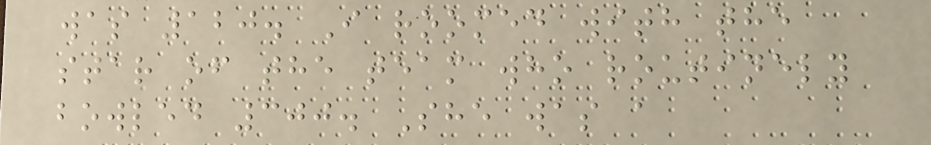was 120. I roomed with the
star of the team who routinely
bowled 300. She was a
